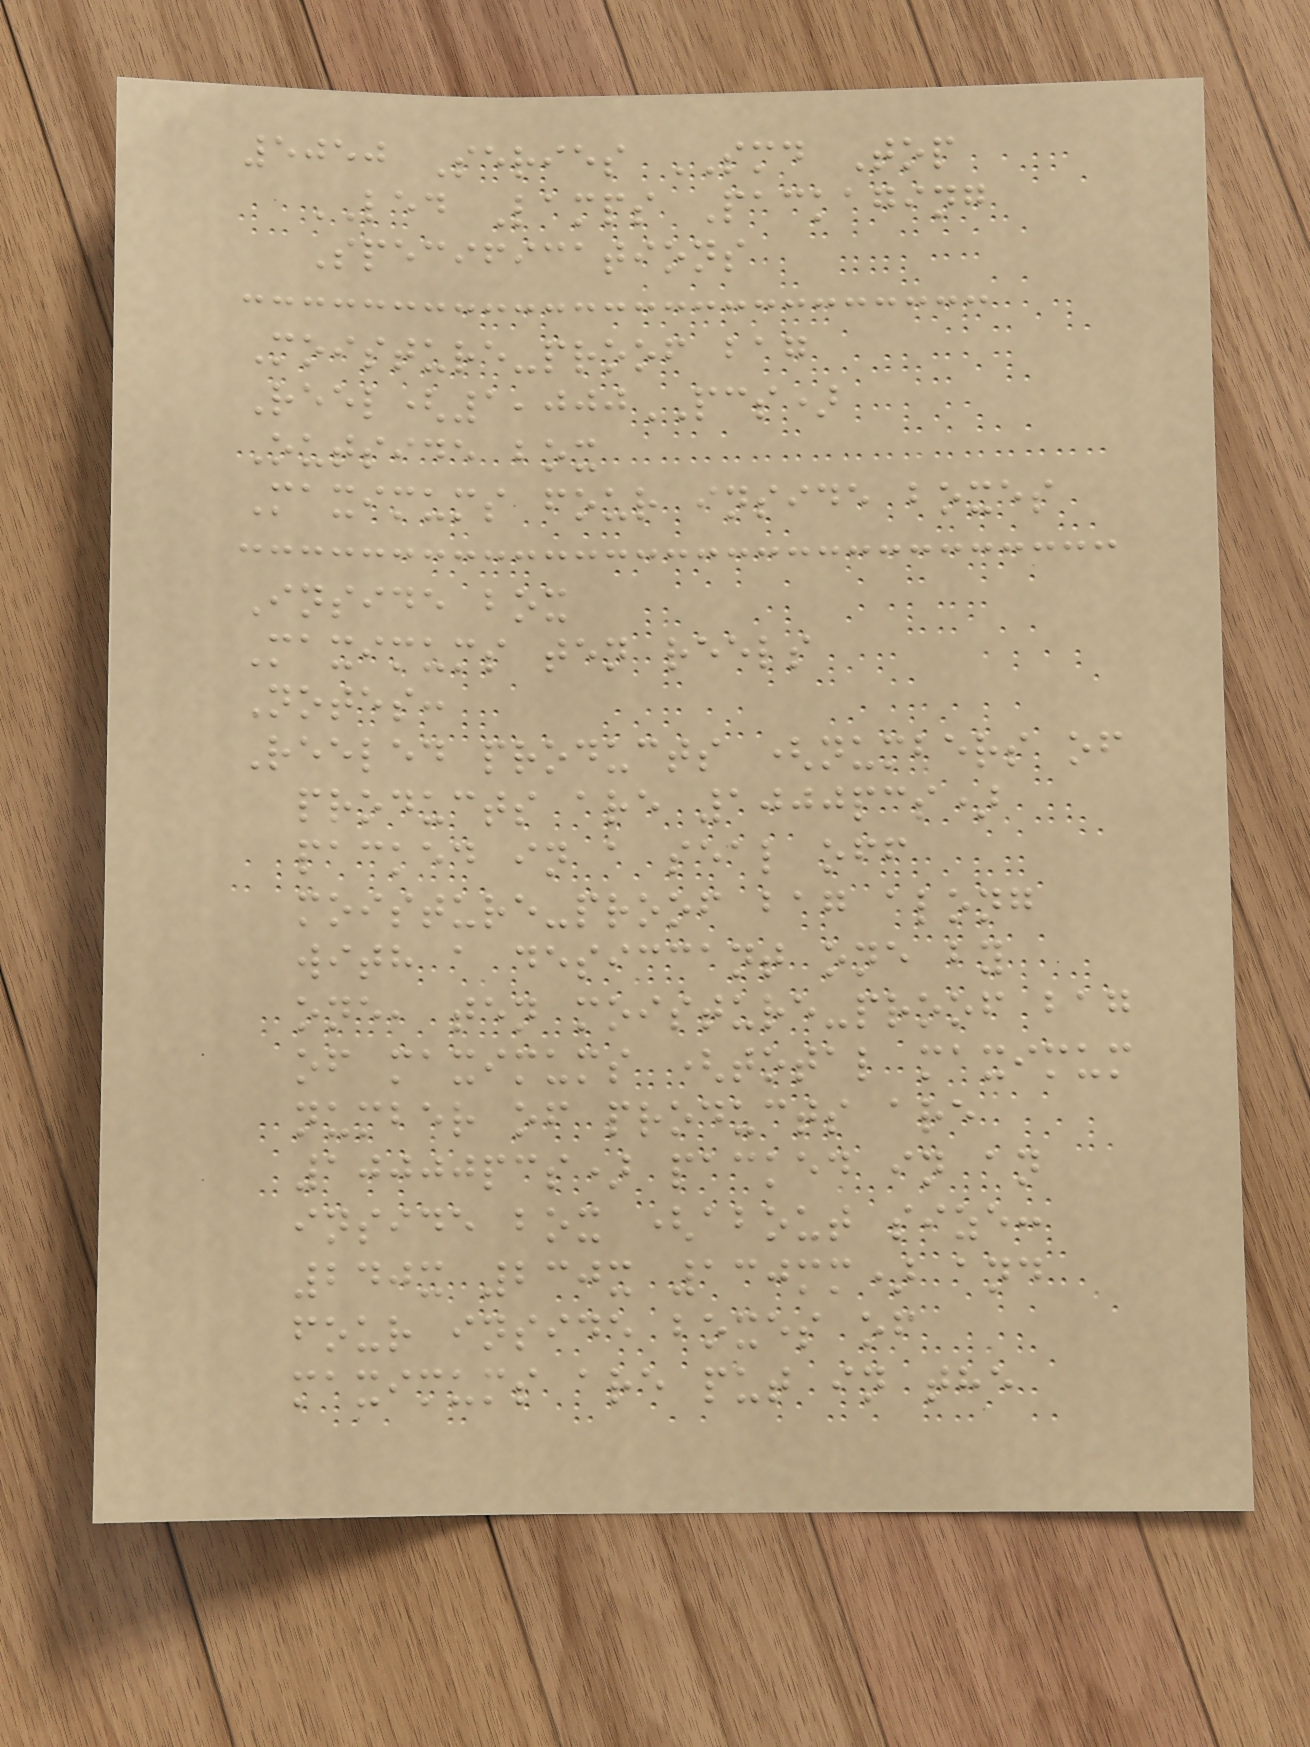5050 Series SMD Top
LED Lamps Packaging
Specifications
Moisture-proof bag
Reel(1,000PCS)
Outside box
Maximums four inside boxes
Inside box
Maximums ten reels
Notes:
Reeled products (numbers of
products are 1000pcs)
packed in a seal off
moisture-proof bag along
with a desiccant one by
one, ten moisture-proof bag
of maximums (total maximum
number of products are
10000pcs) packed in an
inside box (about size:
240x 230x 130mm) and
four inside boxes of
maximums are put in the
